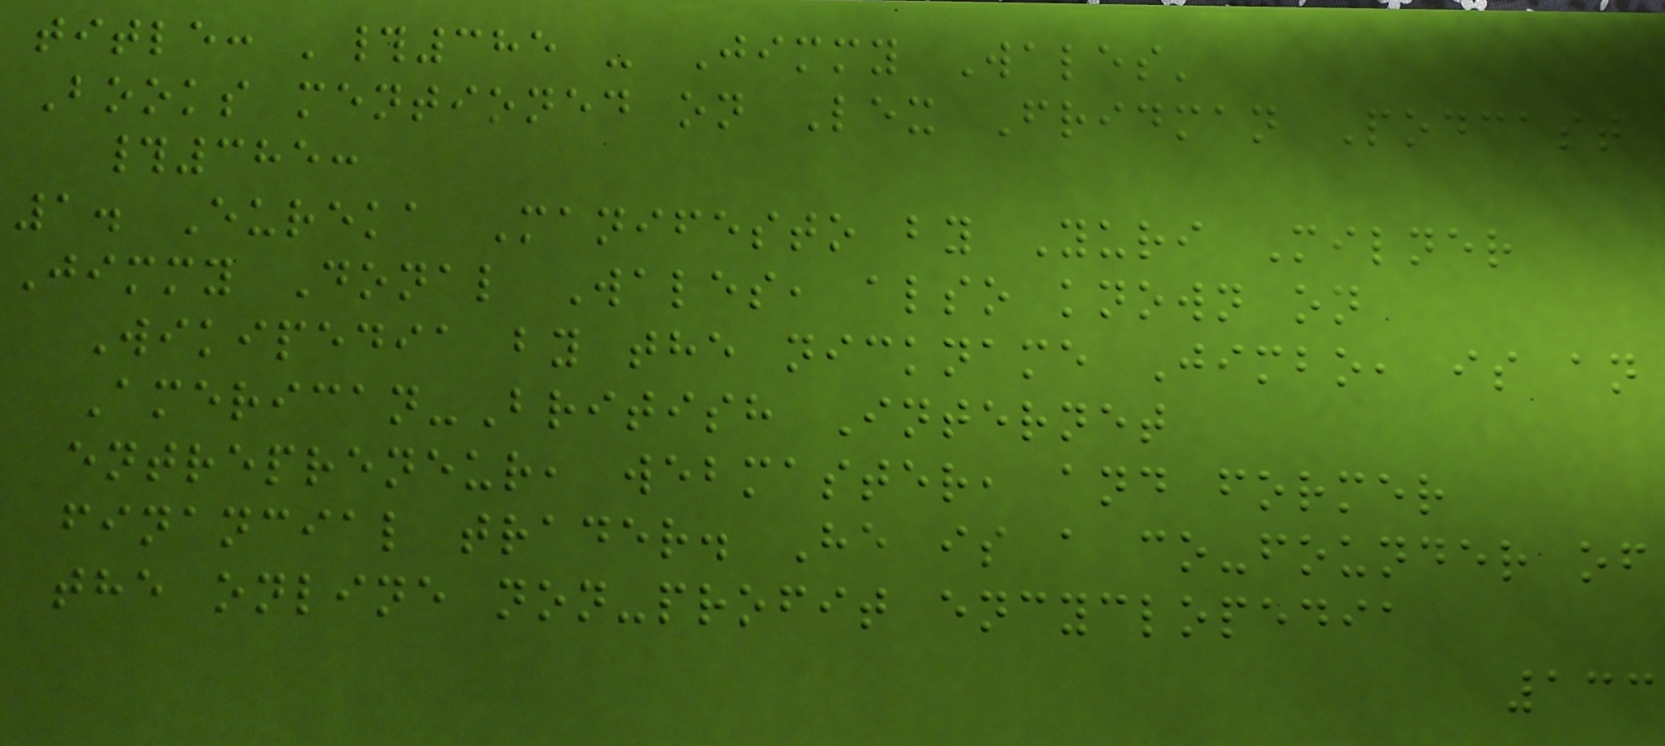title: '#385 - Jimmy Wales'
Books mentioned on Lex Fridman Podcast
#385:
1. Eureka Manifesto by Yuri Milner
Jimmy Donal Wales, also known on
Wikipedia by the nickname Jimbo, is an
American-British Internet
entrepreneur, webmaster, and former
financial trader. He is a co-founder of
the online non-profit encyclopedia
133
